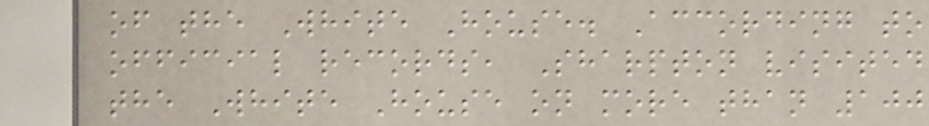of the White House. According to
official records, Sharpton visited
the White House on more than 100
